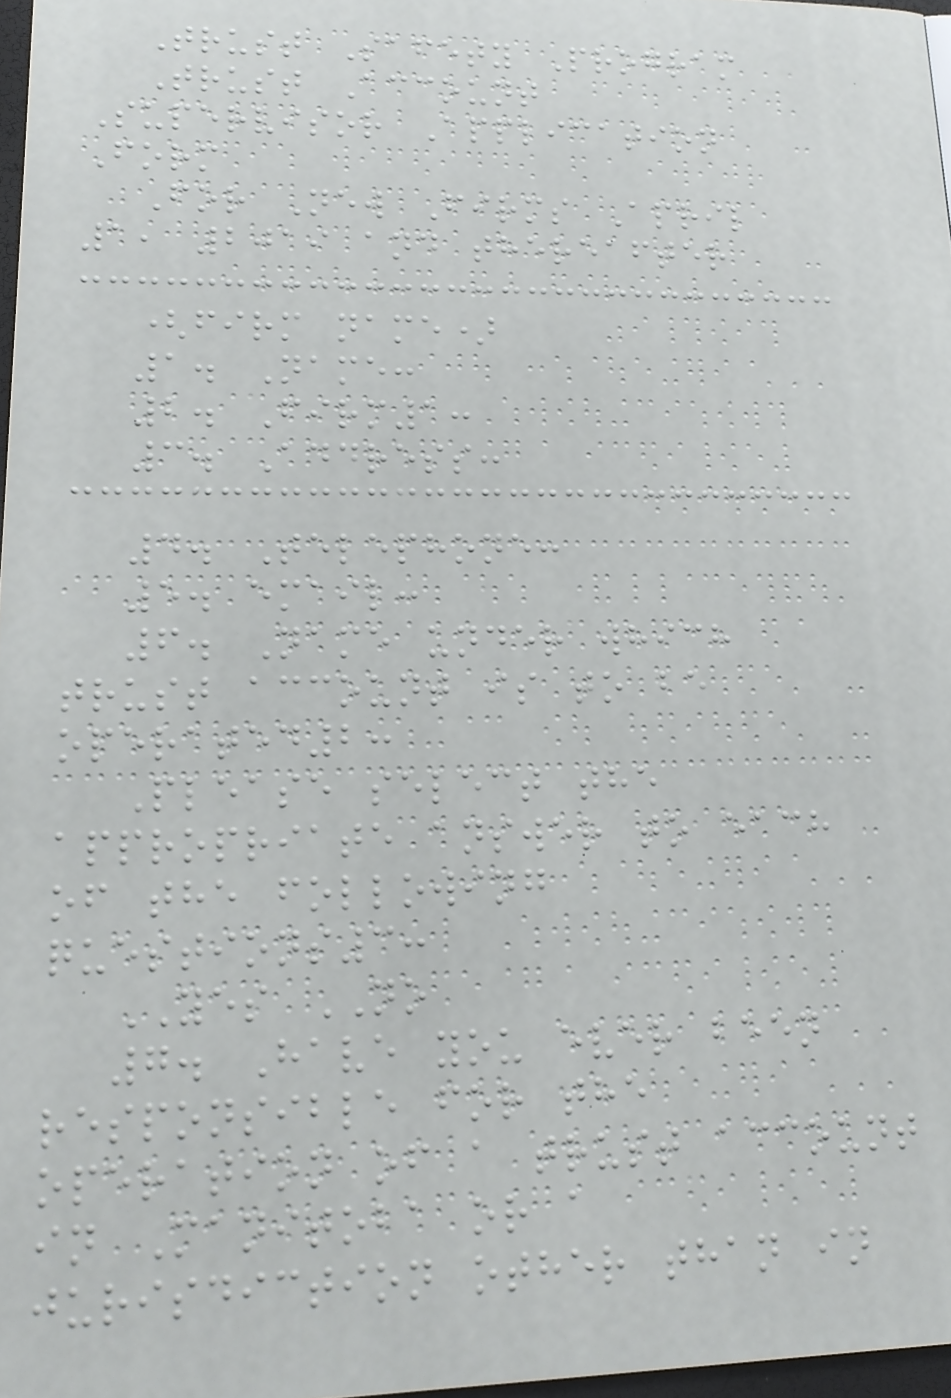Trust Safety Program
Trust Account
Supervisor Application
Form
For New Firms April
1, 2019 and thereafter
(firm name)
1. Name:
2. Firm1:
3. Address:
4. Telephone:
5. email:
6. Name under which
trust account is to be
operated2:
Please select the
appropriate answer to each
of the following
questions3:
YES NO
7. Have you ever been
responsible for the
operation of a trust account
in Manitoba or a
jurisdiction other than in
